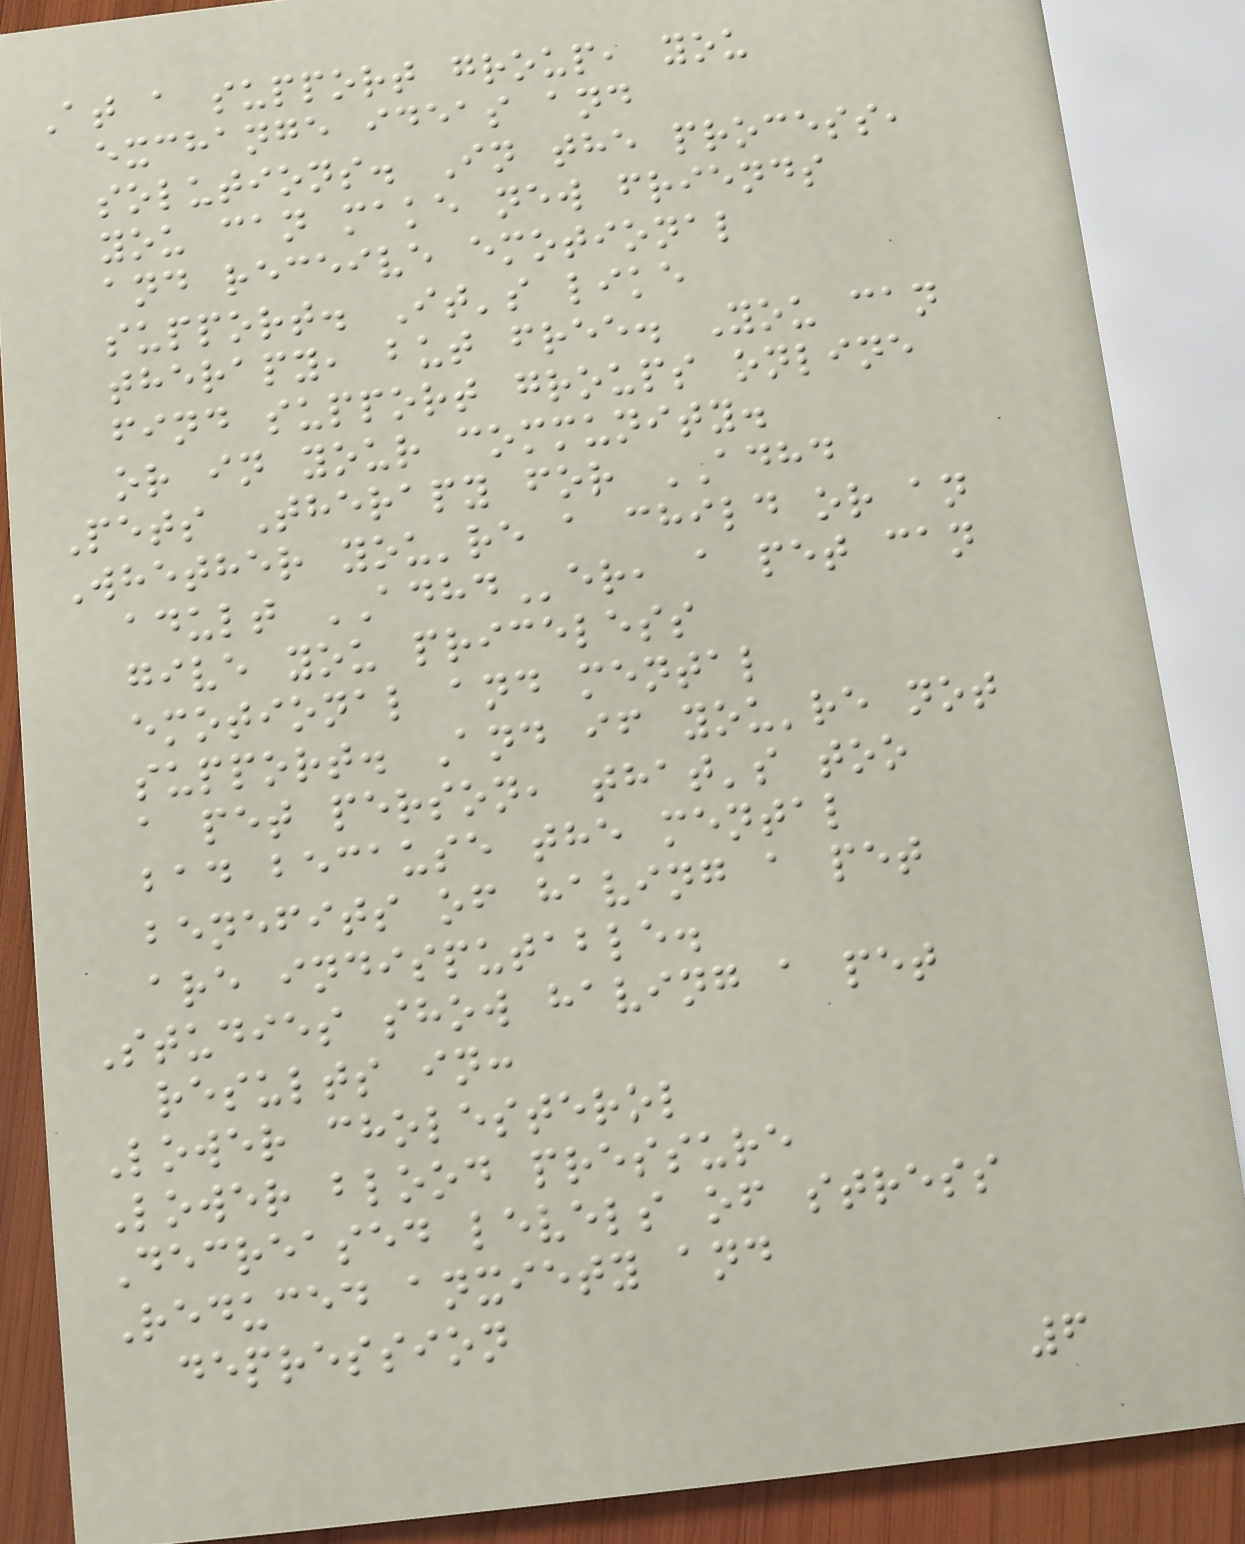At a support group, you
exchange ideas and
solutions. In the process,
you can make new friends
and receive emotional
support. It's like
therapy, but free. You can
find support groups online
or in your community.
Pets Therapy for ADHD
Whether you're a child or an
adult ADHDer, a pet can
give you priceless
emotional and mental
support. And if you're not
a pet person, that's too
bad because the mental
benefits of having a pet
are indisputable.
Studies show having a pet
results in:
Lower cholesterol
Lower blood pressure
Decreased levels of stress
Reduced anxiety and
depression
6
